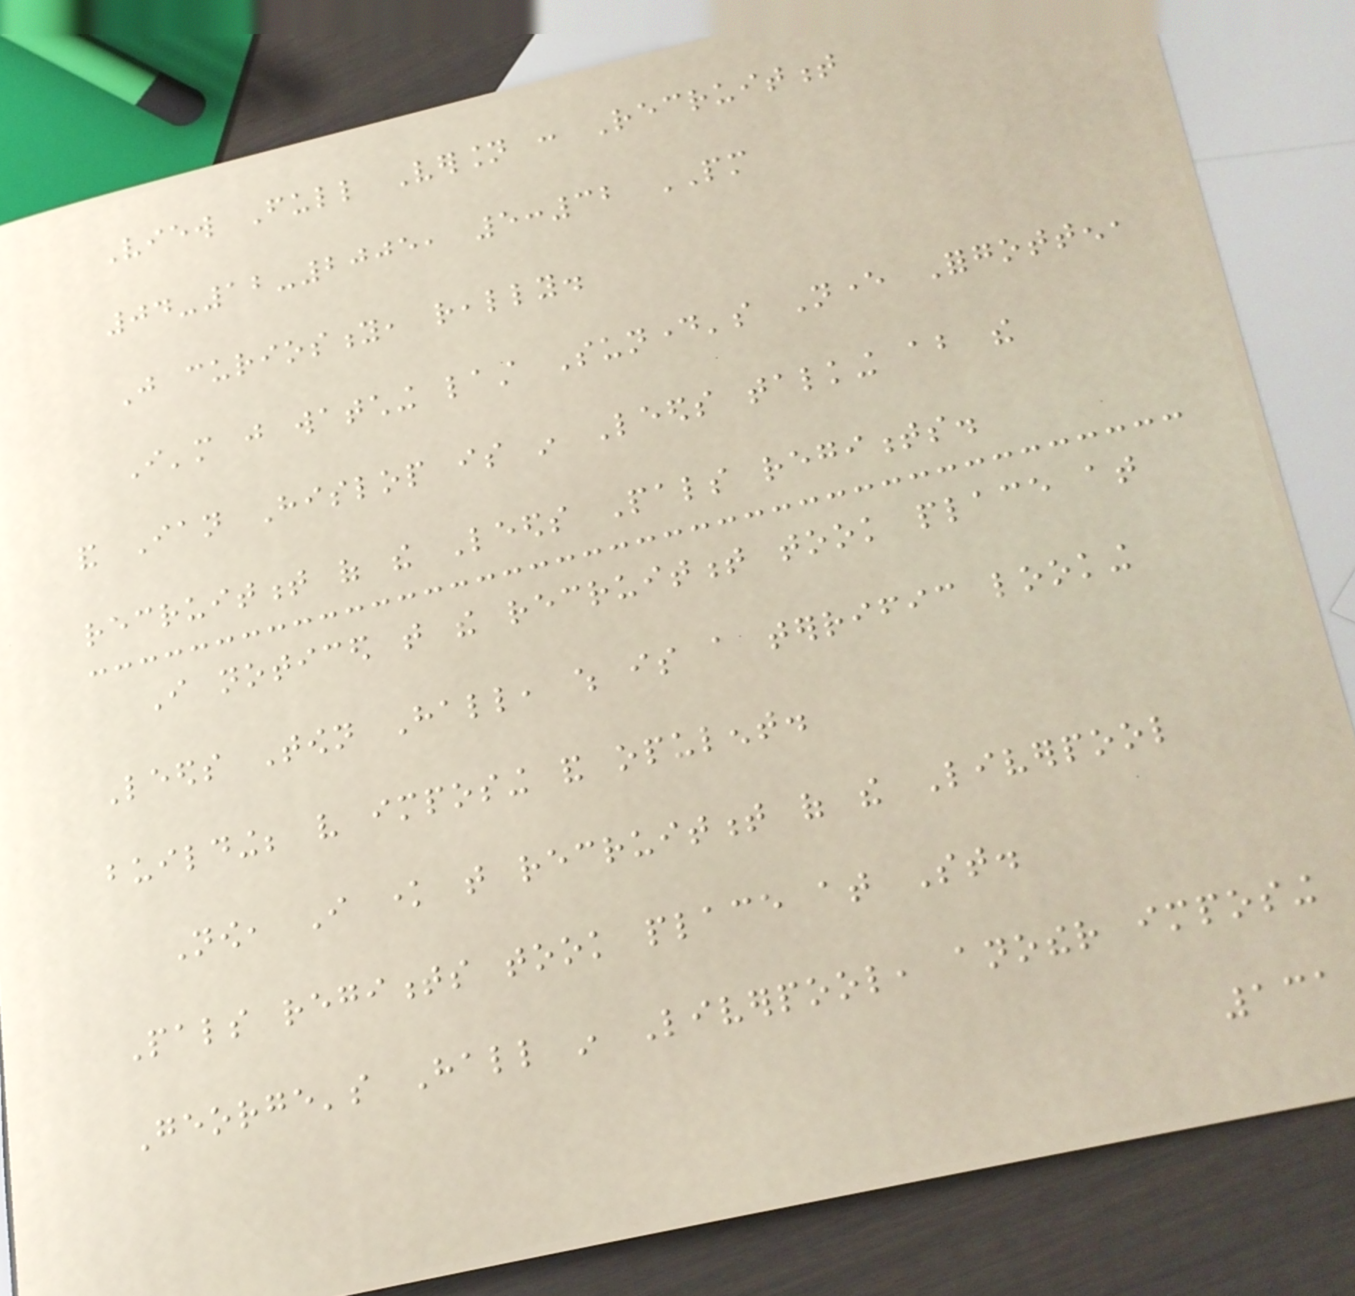View Full Version : Recruitment
04-12-2005, 5:32 PM
Just curiosity, really.
I'm just watching last Sunday's Never Forgotten,
and Ian Hislop is in Leeds talking about the
recruitment of the Leeds Pals regiments.
I noticed that the recruitment took place at
Leeds Town Hall, which is a terrific looking
building; very imposing and opulent.
Now, I know that recruitment of the Liverpool
Pals regiments took place at St.
George's Hall in Liverpool, another imposing
131
